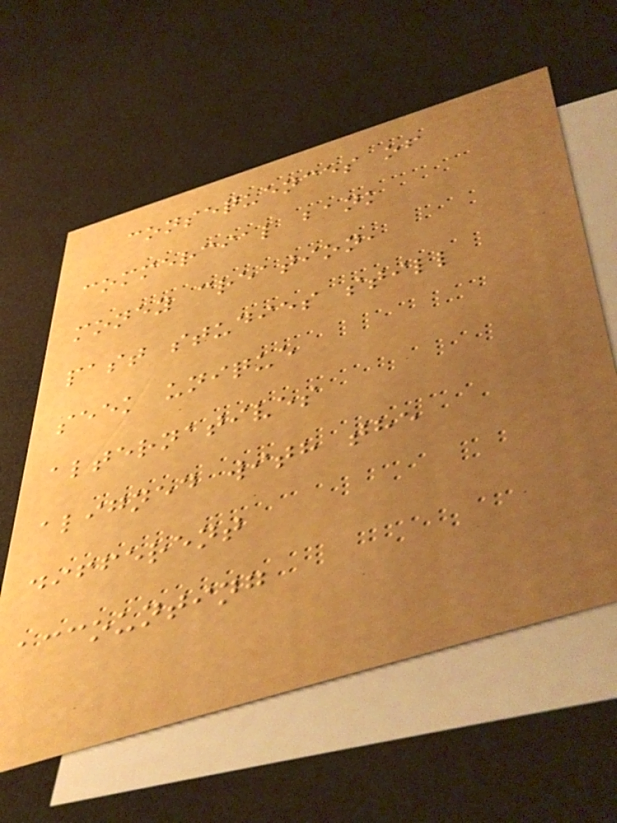consequences of
commercial bank
money creation,
past studies still
seek unique
alternatives
aligned with the
different
accounting
